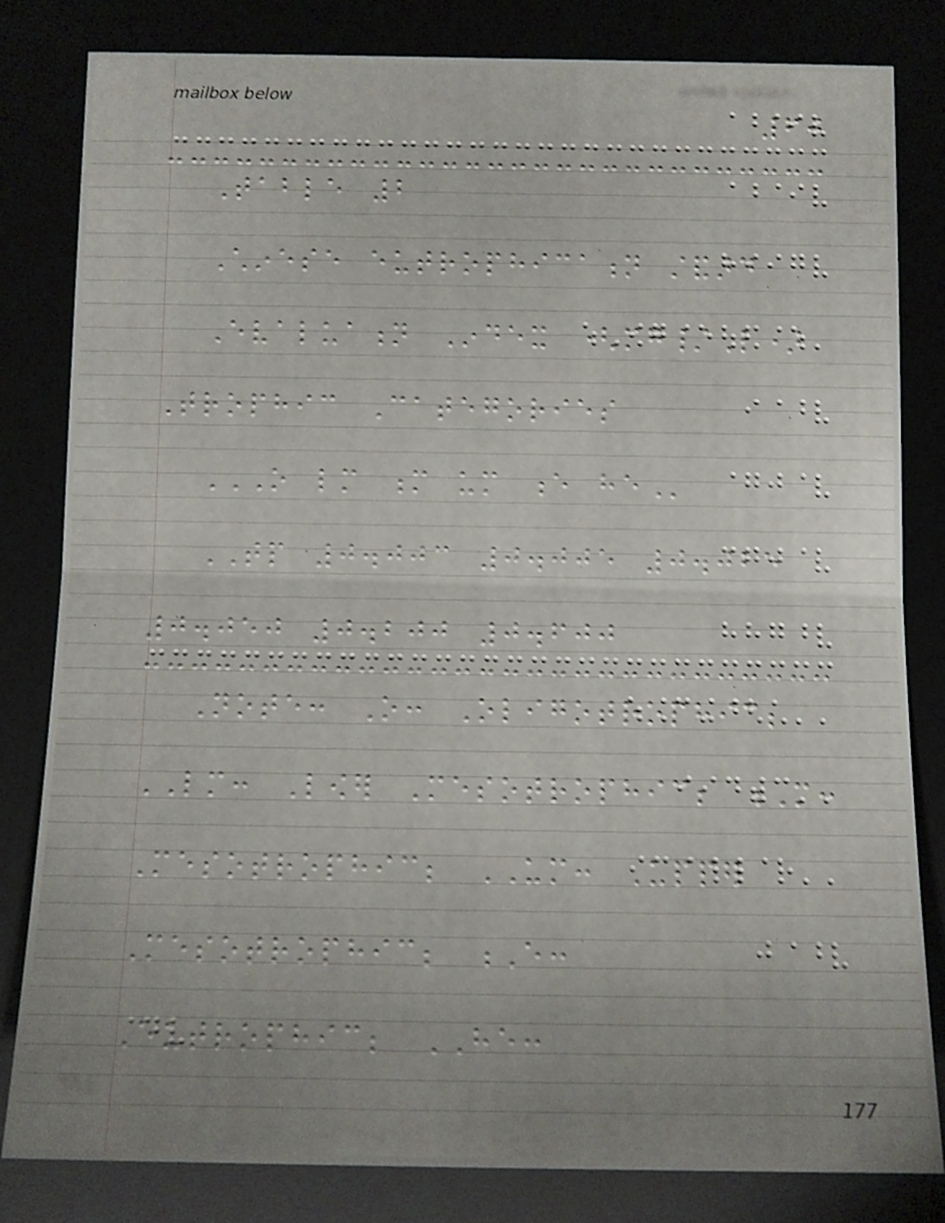60
Table 2
Chinese eutrophication standard
Evaluation Index (mg/L)
Trophic Categories
O LM M UM E HE
TP 0.003 0.005 0.025
0.050 0.200 0.600
Note: O: Oligotrophic;
LM: Lower Mesotrophic; M:
Mesotrophic; UM: Upper
Mesotrophic; E:
Eutrophic; HE:
